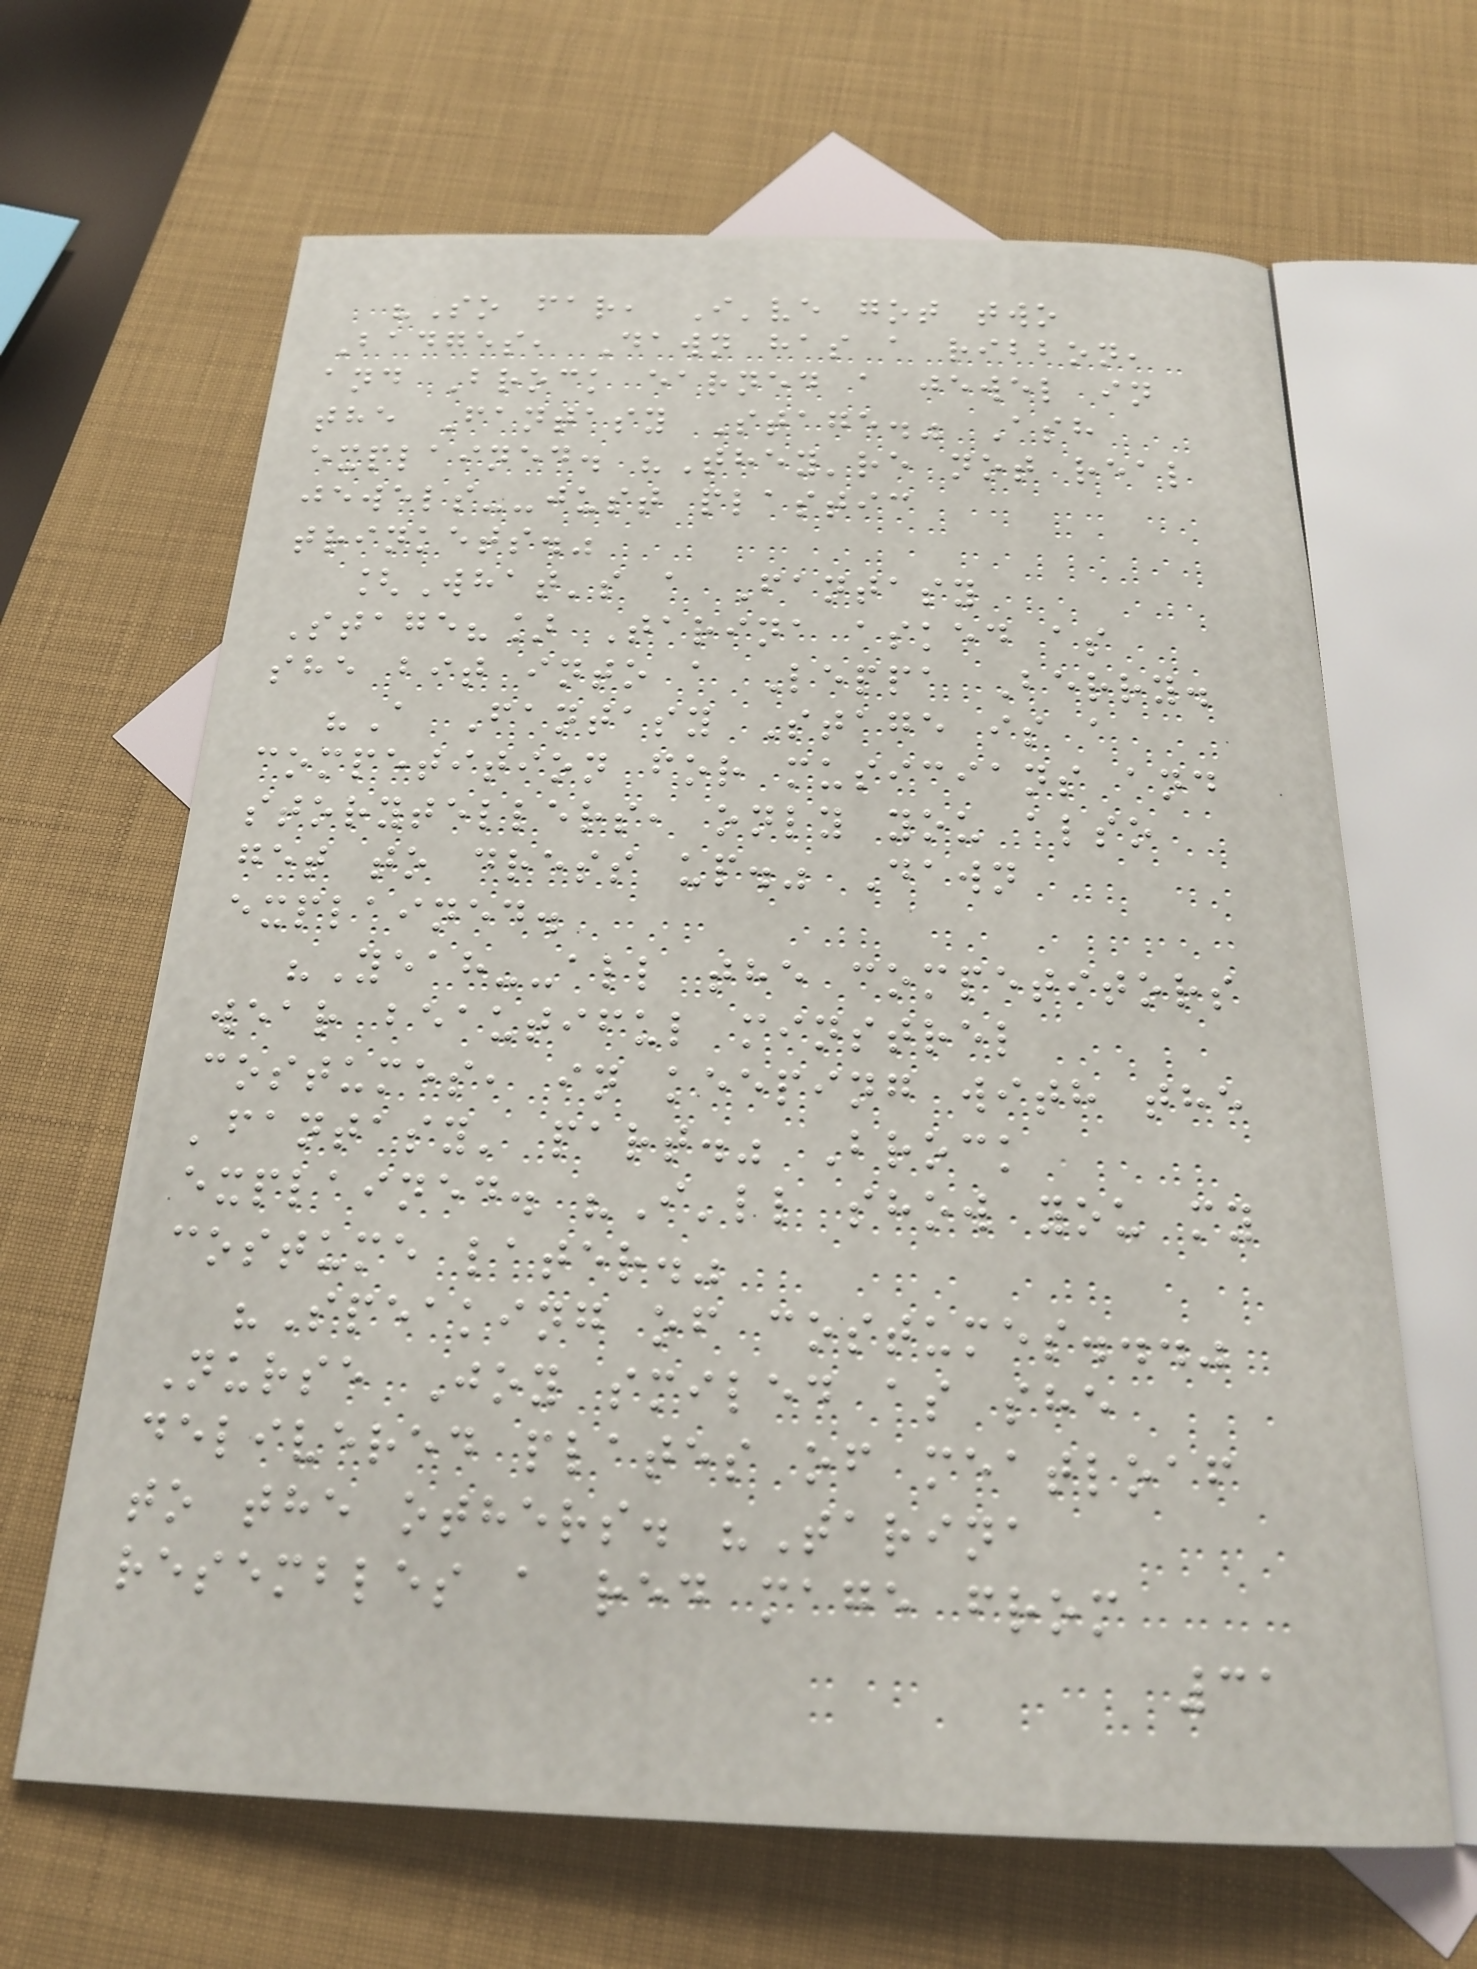"So far, I've got two
Badges, Dawn has a ribbon,
and Brock earned a jewel in
the Fantasy Stage." Ash
explained. "They're not real
jewels--just plastic
trinkets."
[What's a Fantasy
Stage?] Tarina asked as
she bit into a Leppa Berry.
"A Fantasy Stage is a
competition for musicians and
storytellers, only you also
get to dress up." Dawn
explained.
"Yeah--all the competitors
wear beautiful minstrel
costumes, in keeping with the
'fantasy' part." Brock
explained. "I'll show you my
costume later."
"Speaking of costumes..."
Nurse Joy smiled as she
delivered plates of meatloaf
to the others. "Tarina
resembles a red mage from
31
